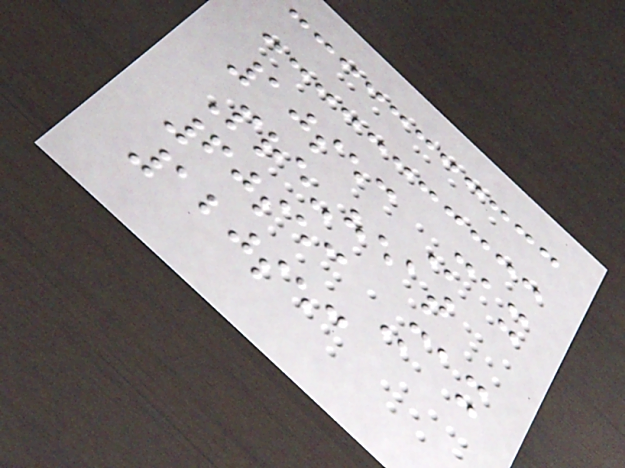10sec Max
Pre-heat
60sec Max
120sec
